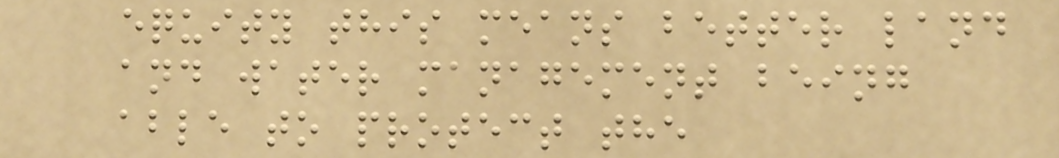equity this means better land
and water management being
able to protect the
